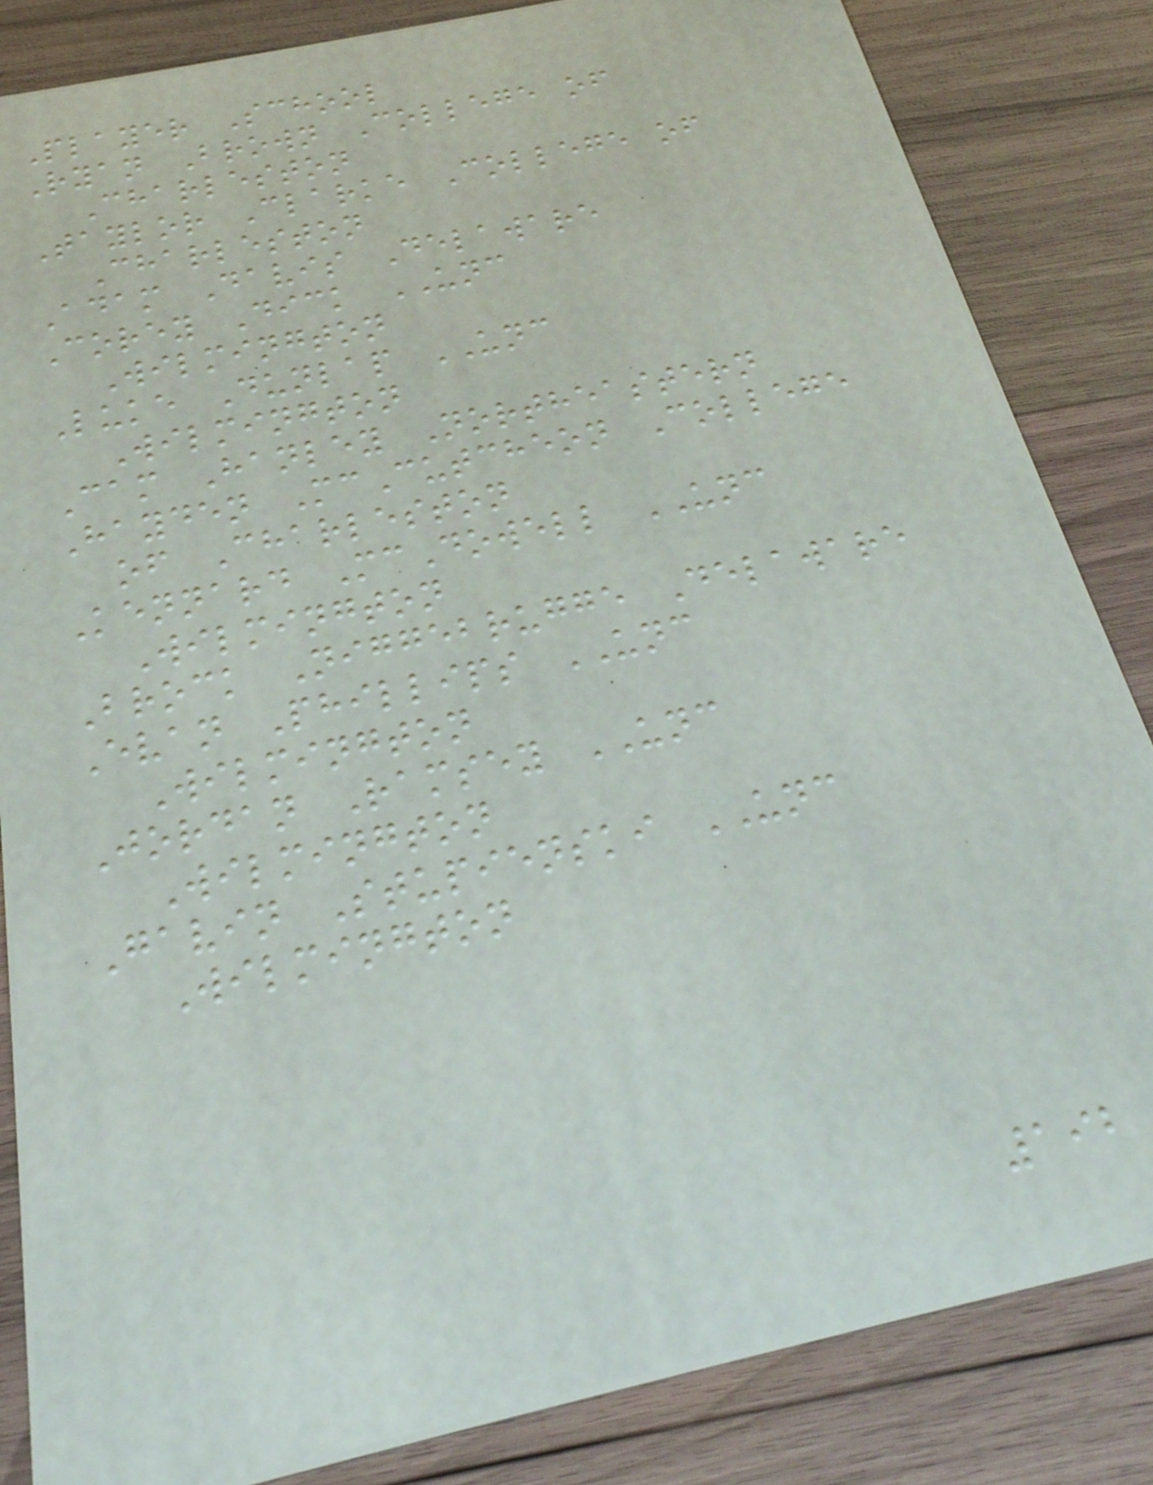Player School
Ryan Brown College of
Charleston
Taylor Clarke College of
Charleston
Adam Davis Delaware
Corey Dick UNC
Wilmington
Luke Dunlap UNC
Wilmington
Cam Hanley Northeastern
Hayden McCutcheon College
of Charleston
Kennard McDowell UNC
Wilmington
Brock Niggebrugge Delaware
Evan Phillips UNC
Wilmington
Jordan Ramsey UNC
Wilmington
Gavin Stupienski UNC
Wilmington
192
